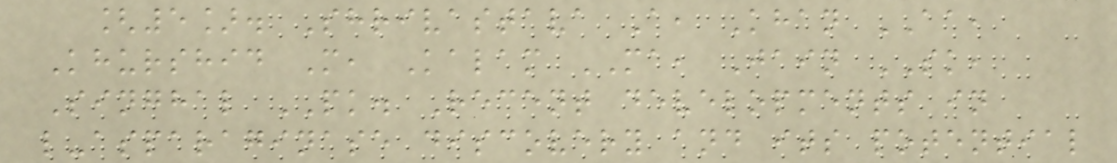[5]. Shrivastava A, Khan AA,
Khurshid M, Kalam MA, Jain SK,
Singhal PK. Recent developments in
l-asparaginase discovery and its potential
